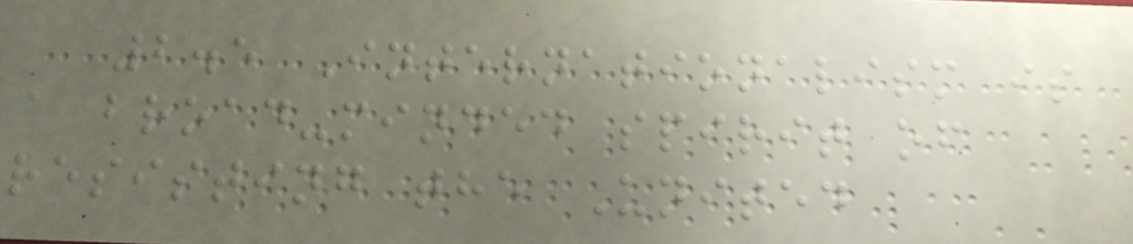2.5 Internationalism is
a broad-minded spirit of
resisting the United
